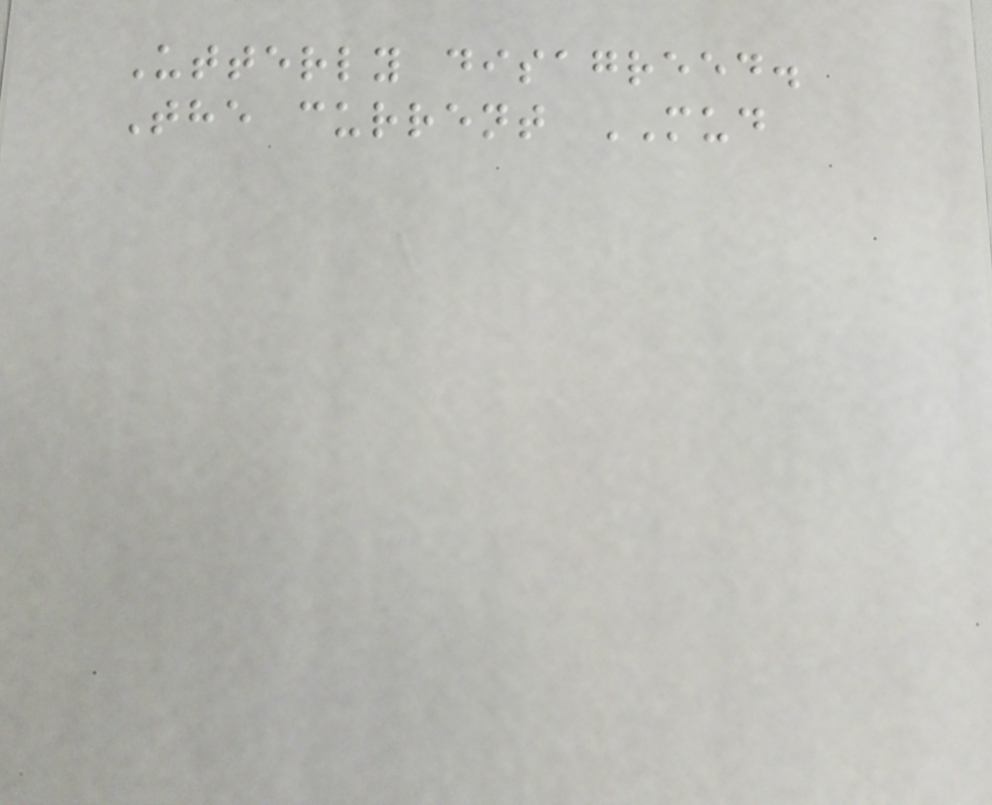Utterly disagreed.
The current MUD
